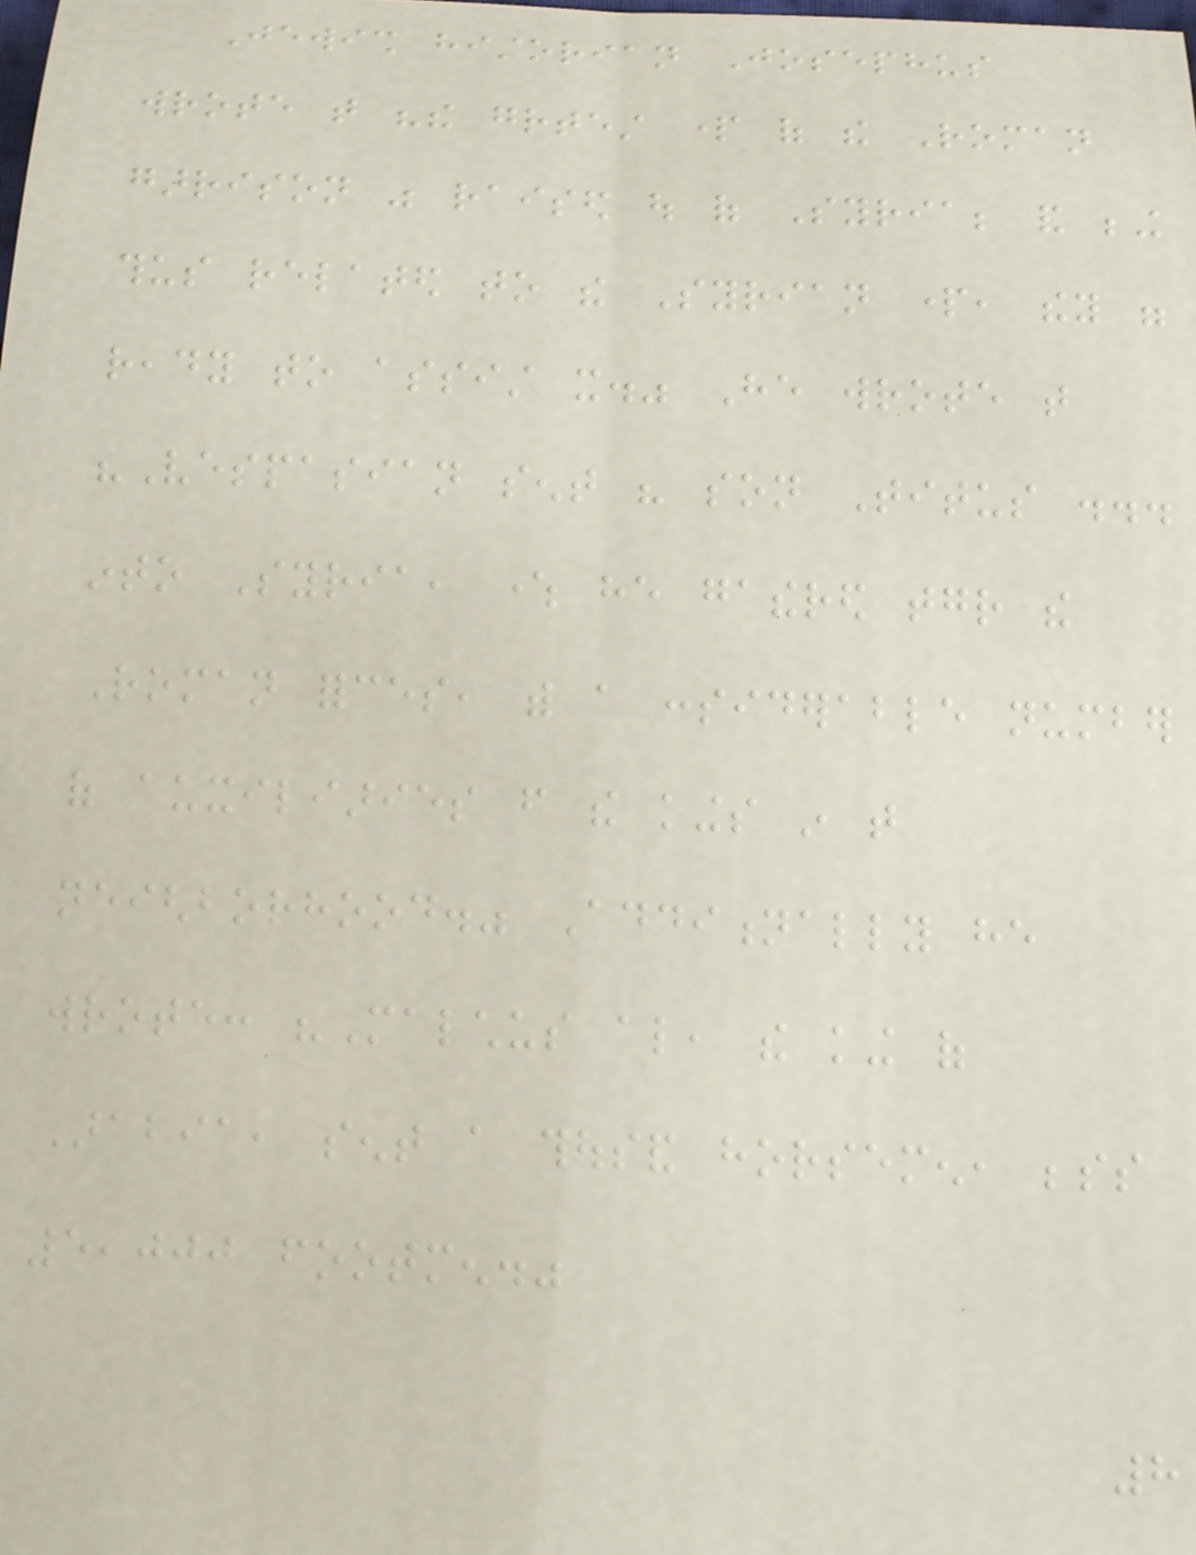Jewish historian Josephus
wrote that "the greatest part of the Roman
garrison was raised out of Syria; and being
thus related to the Syrian part, they were
ready to assist it." He wrote that
"Vespasian sent his son Titus ...
into Syria, where he gathered together the
Roman forces, with a considerable number
of auxiliaries from the kings in that
neighborhood." Additionally he
wrote: "Malchus also, the king of
Arabia, sent a thousand horsemen, besides
5,000 footmen."
8
